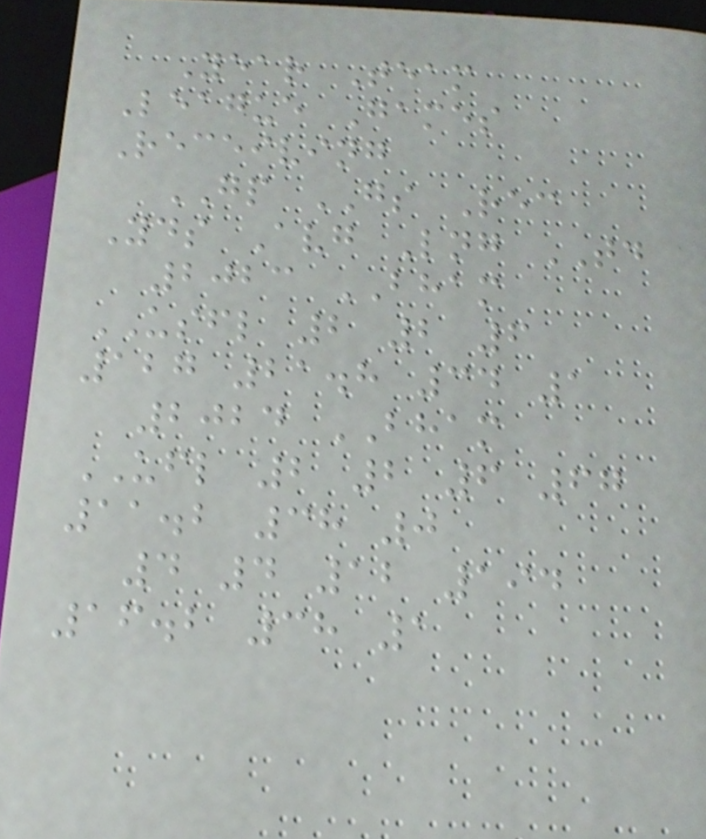Year Team
League Games
Receiving
GP GS Rec
Yds Avg Lng TD
2023 BHAM
USFL 2 2 6
127 21.8 34 1
2024 BHAM
UFL 2 2 6 67
11.2 38 0
4 4 12 194
16.2 38 1
